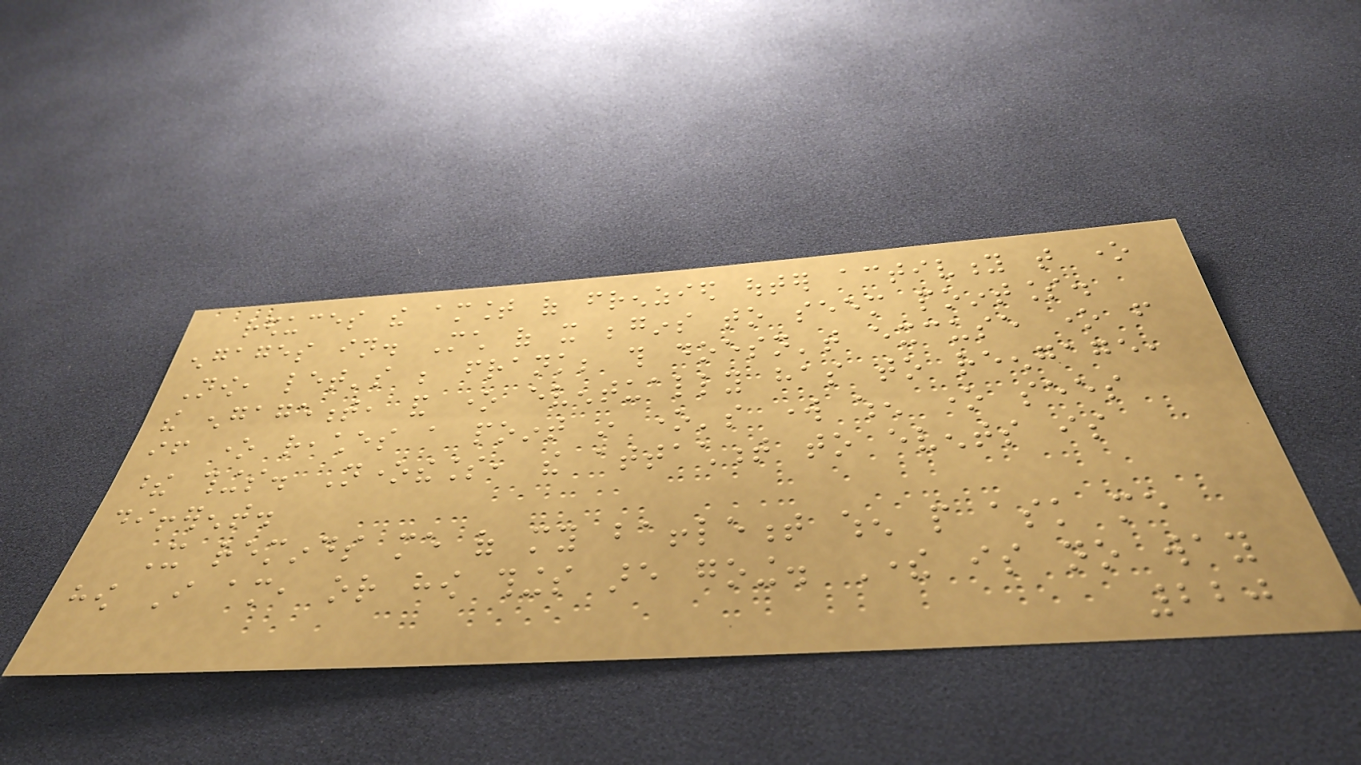reduces the amount of frenzied outer activity that one
engages in. Much of it begins to seem pointless.
Now, let's be frank; this doesn't excuse one from
the engagement, and one eventually has to reengage,
if one reaches a point in one's work when one sees
these things. Nonetheless, the attachment to events is
different.
It reminds me of my bafflement when people ask me
how I am, or how things are going. There is no way
220
